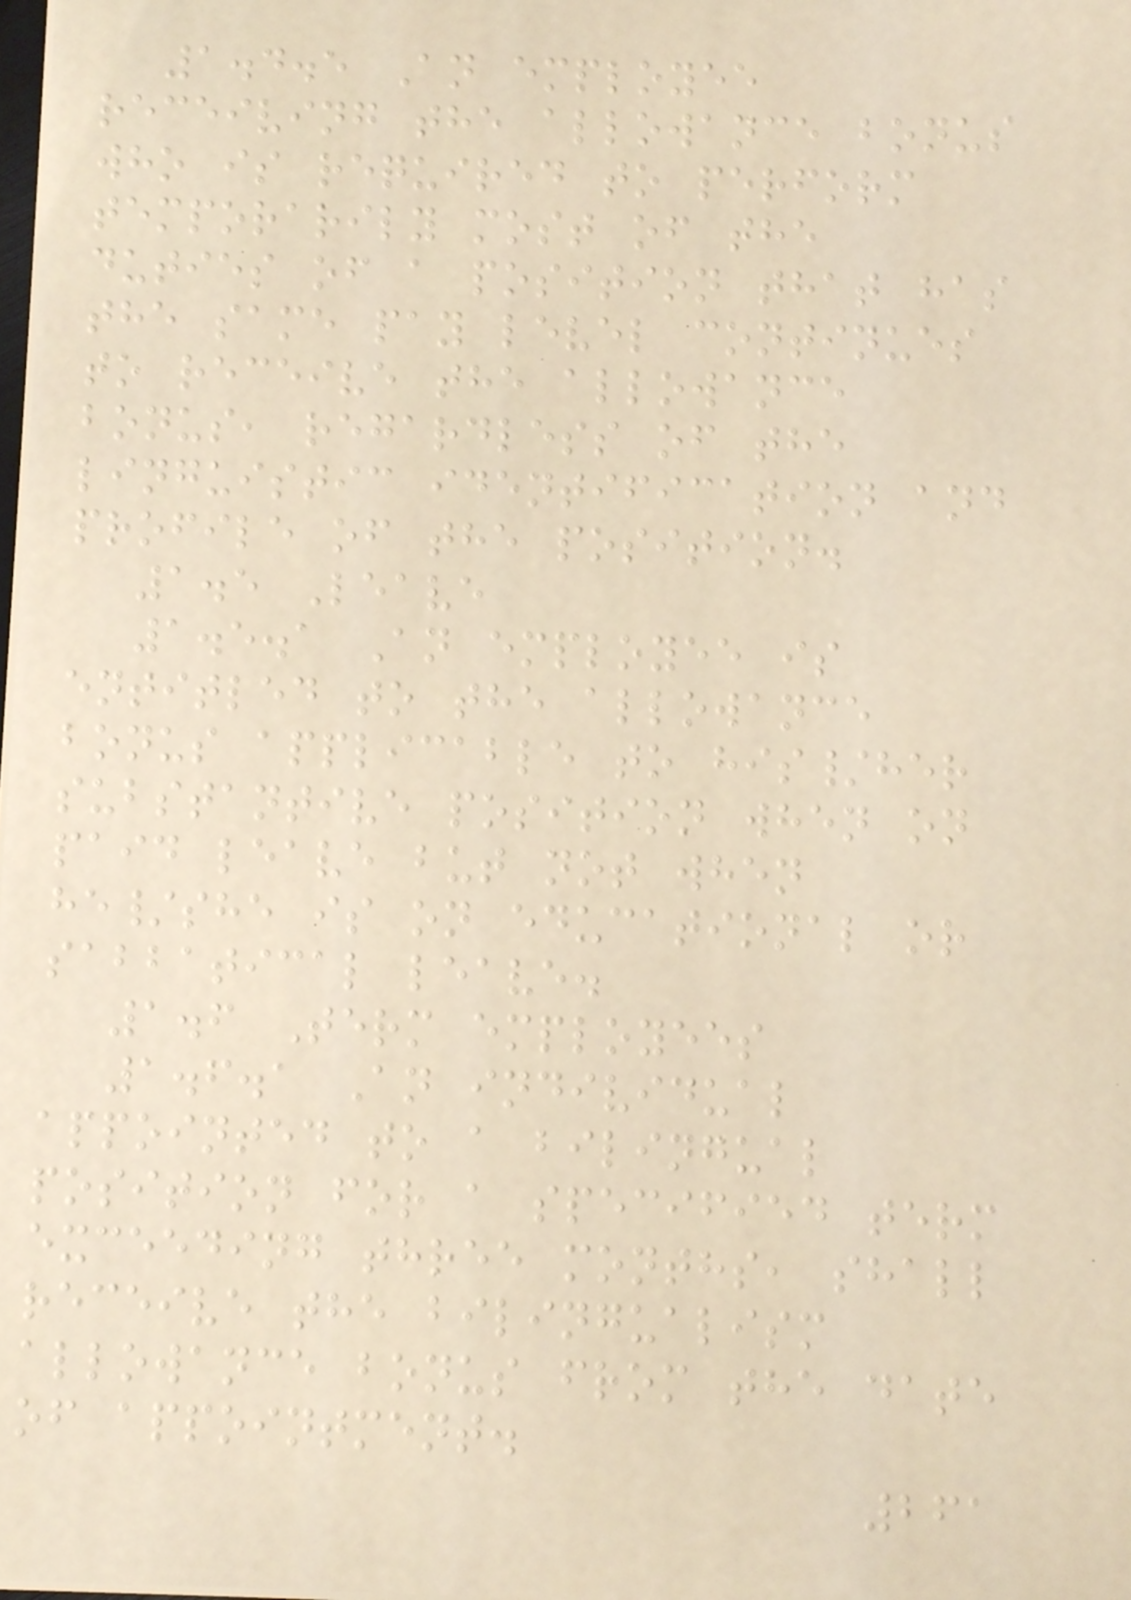1.4.5 An employee
receiving the allowance bonus
who is required to perform
temporarily most of the
duties of a position that has
the same pay level continues
to receive the allowance
bonus, regardless of the
linguistic identification and
profile of the position.
1.5 Leave
1.5.1 An employee is
entitled to the allowance
bonus applicable to his/her
substantive position when on
paid leave but not when
he/she is on educational or
sabbatical leave.
1.6 Term employees
1.6.1 An individual
appointed to a bilingual
position for a specified term
exceeding three months, shall
receive the bilingualism
allowance bonus from the date
of appointment.
261
